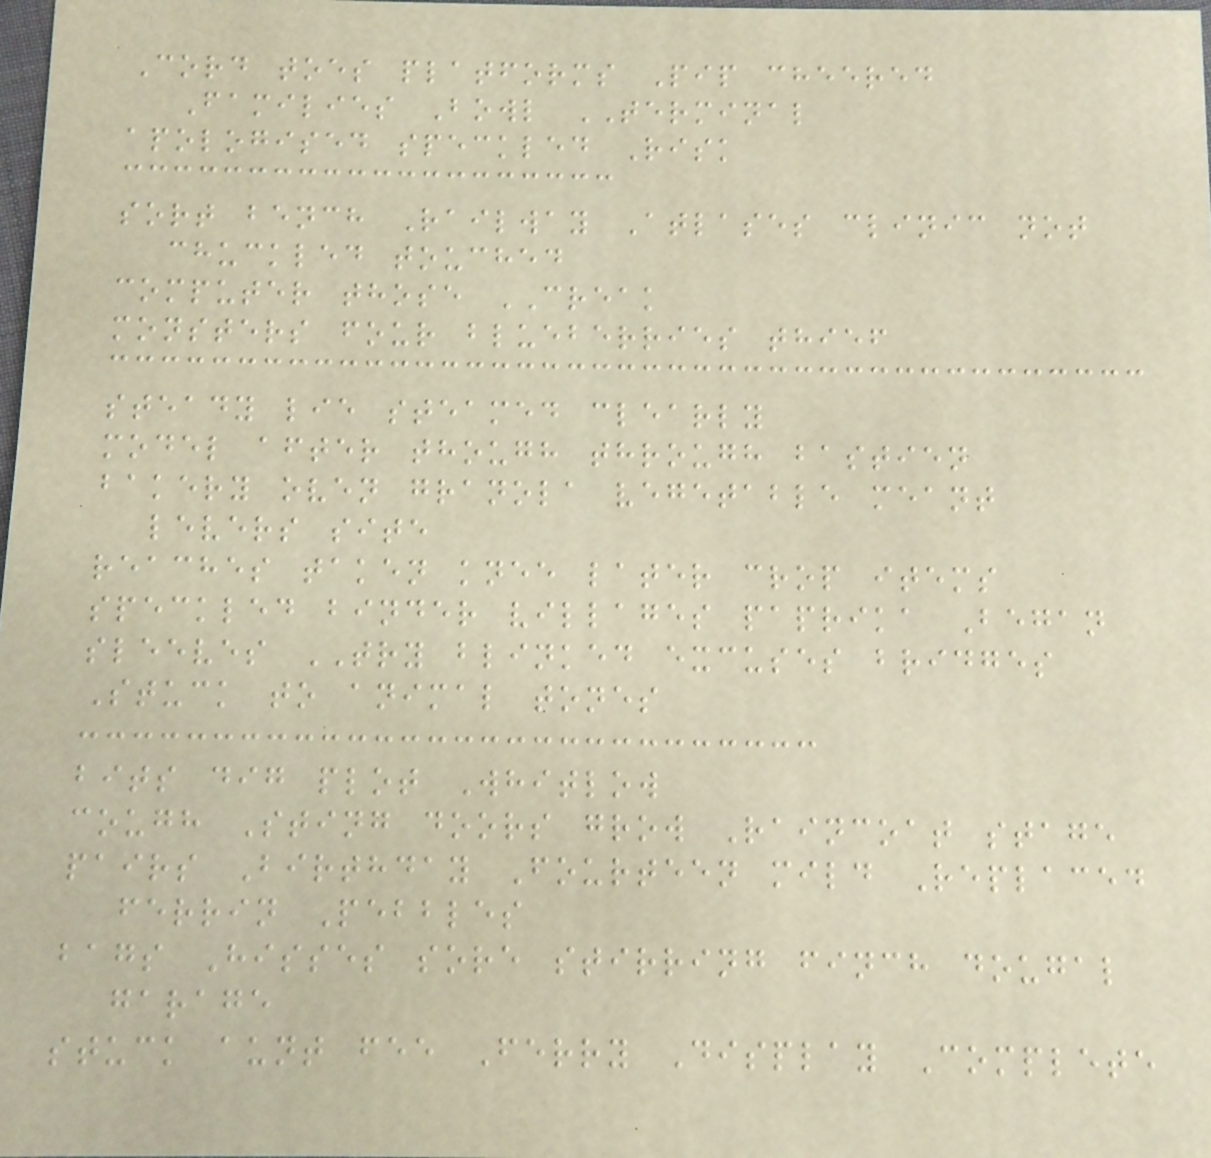Cord toes platforms Pip cheered
Families Bowl TERMINAL
apologised speckled Risk
sort bench Railway Atlases clinic not
chuckled touched
computer those CREAK
monsters four blueberries thief
steady lie steamed clearly
model after though through bastien
bakery oven granola vegetable meant
levers site
reaches taken knee later crop items
speckled binder villages paprika Began
sleeves TRY blinked excuses bridges
Stuck to animal tones
bits dig plot Whitlow
cough Sting doors grow Raincoat stage
pairs Birthday Fourteen mild Replaced
ferrin Pebbles
bags Hisses sore stirring finch dougal
garage
stuck aunt fee Ferry Display Complete
